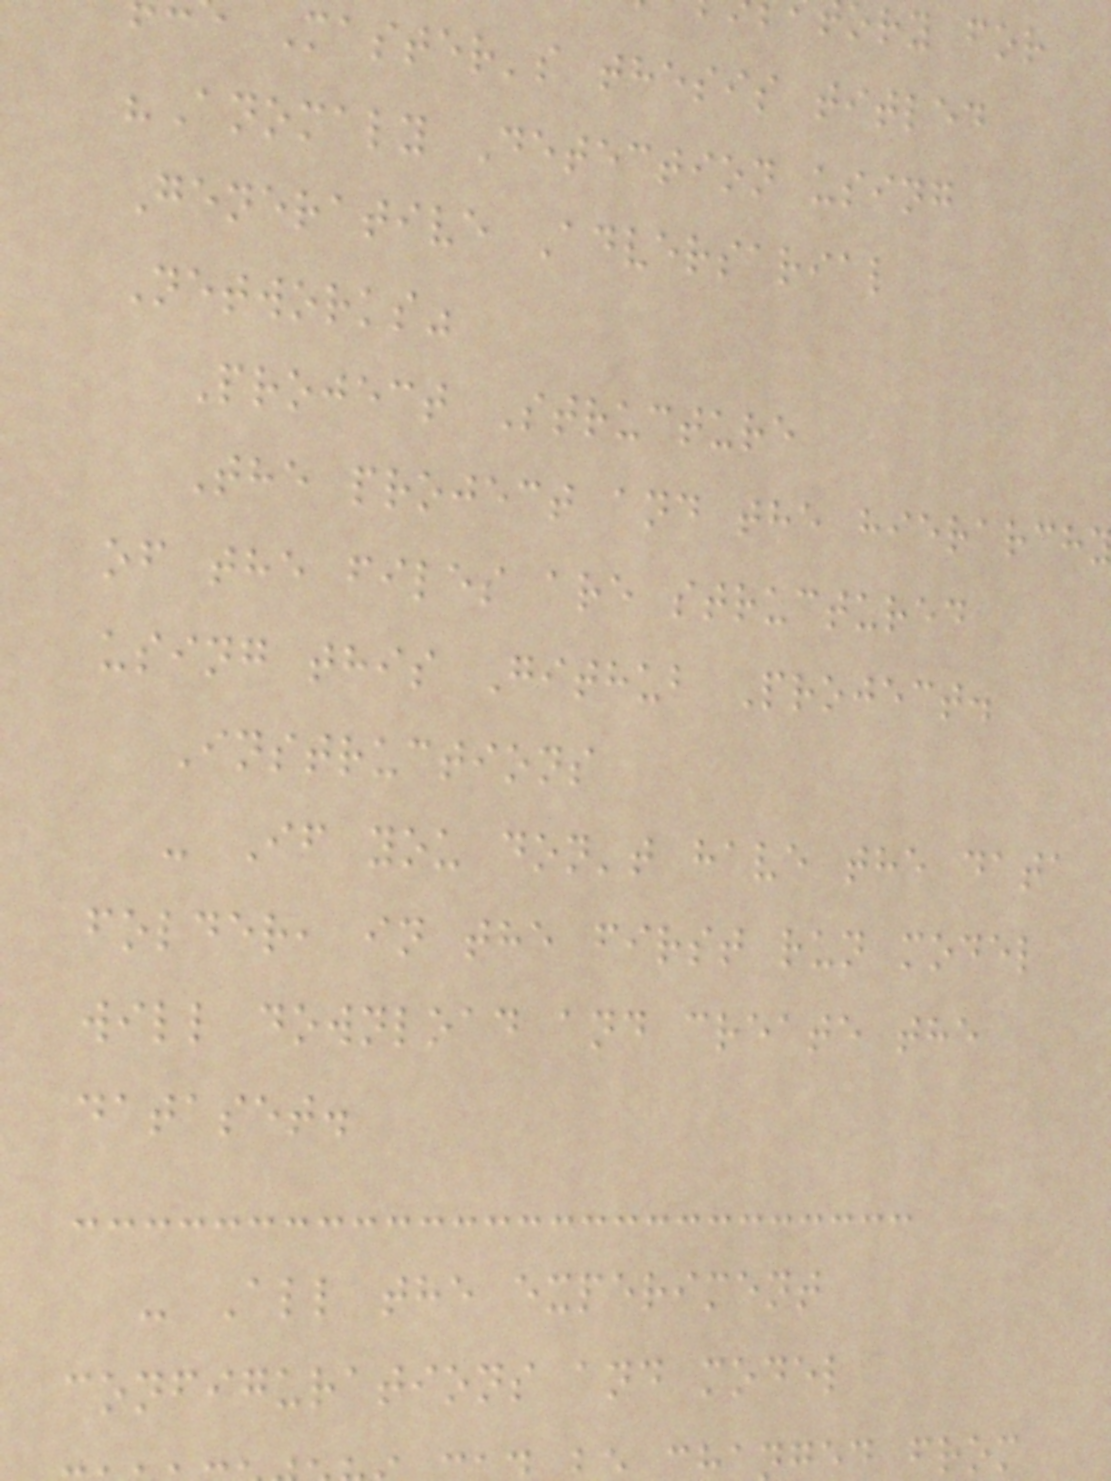ory for
Master's thesis titled
"Anomaly Detection using
Generative Adversarial
Networks"
Project Structure
The project and the hierarch
of the files are structured
using this Github Project.
Instructions
- If you don't have the data
folder, in the first run model
will download and create the
dataset.
- All the experiment
configurations and model
ged from
